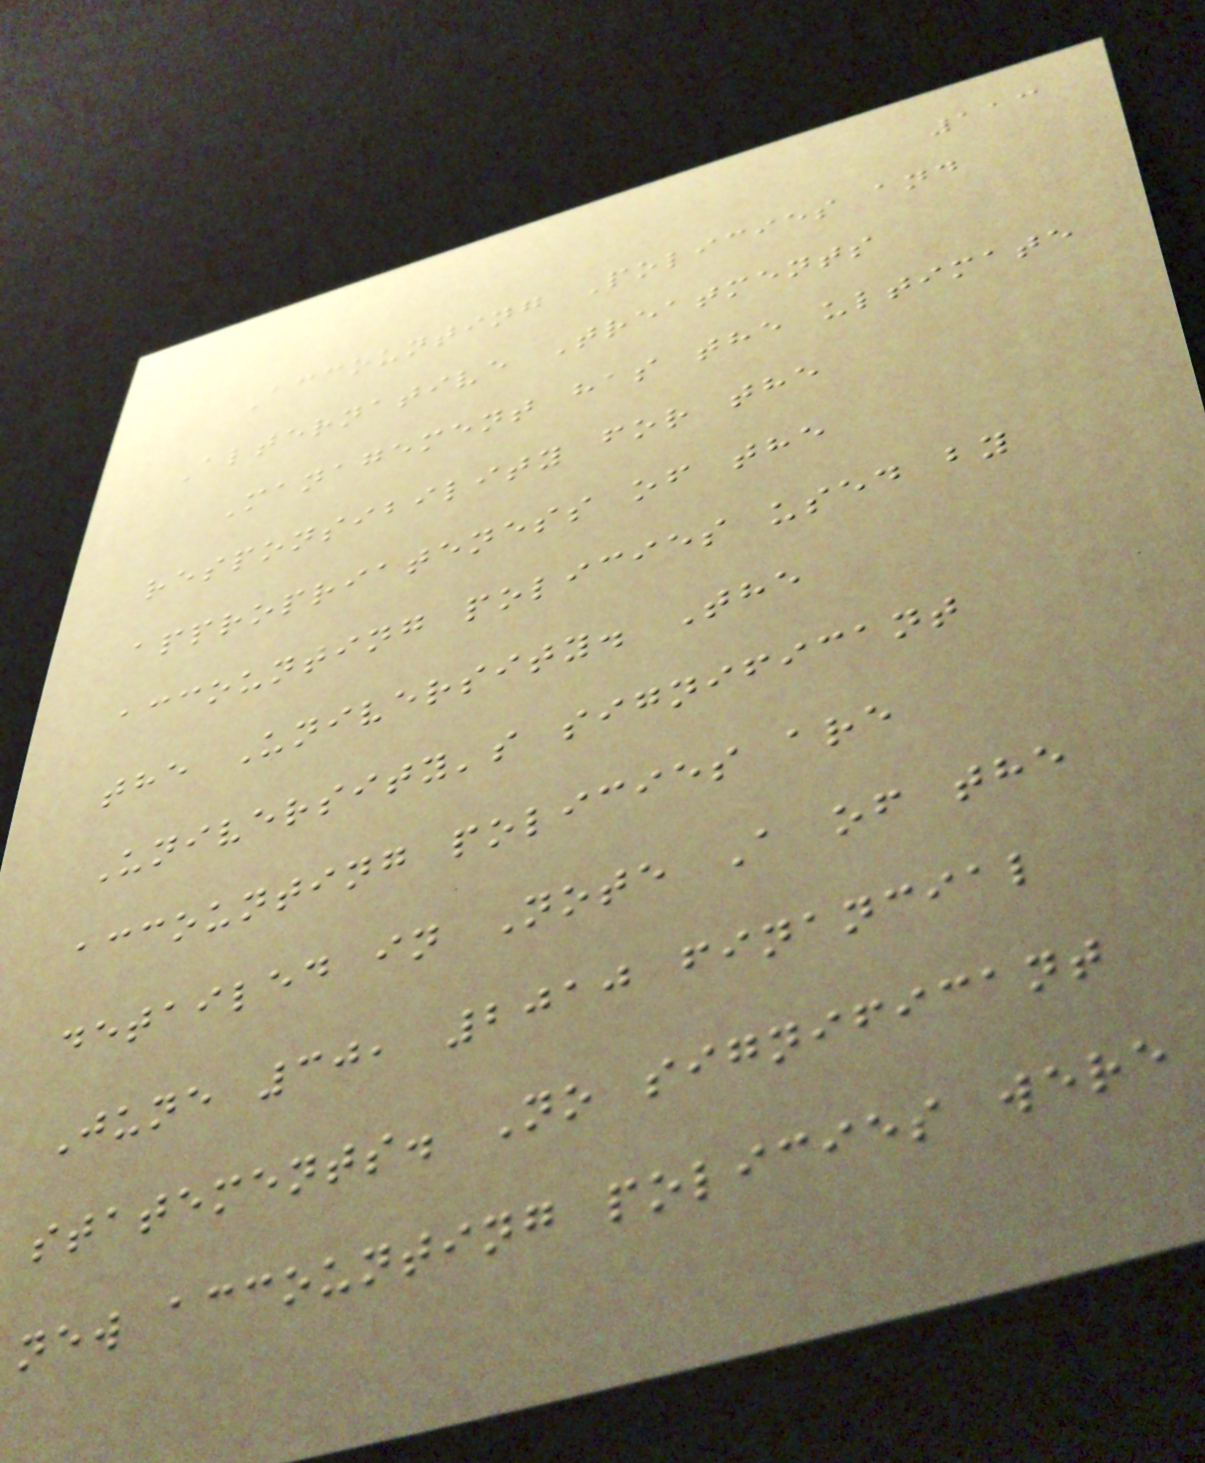113
Accounting Policies and
Alternative Treatments
Management has the ultimate
responsibility for the
appropriateness of the
accounting policies used by
the University. The
University's significant
accounting policies are
detailed in Note A of the
June 30, 2010 financial
statements. No significant
new accounting policies were
